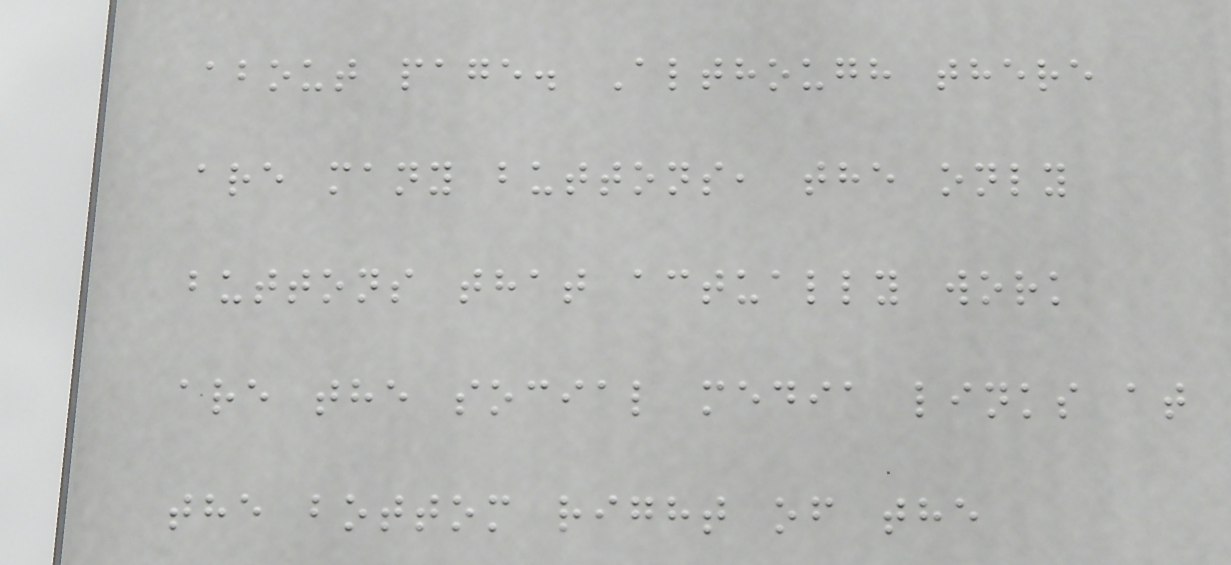about page. Although there
are many buttons, the only
buttons that actually work
are the social media links at
the bottom right of the
